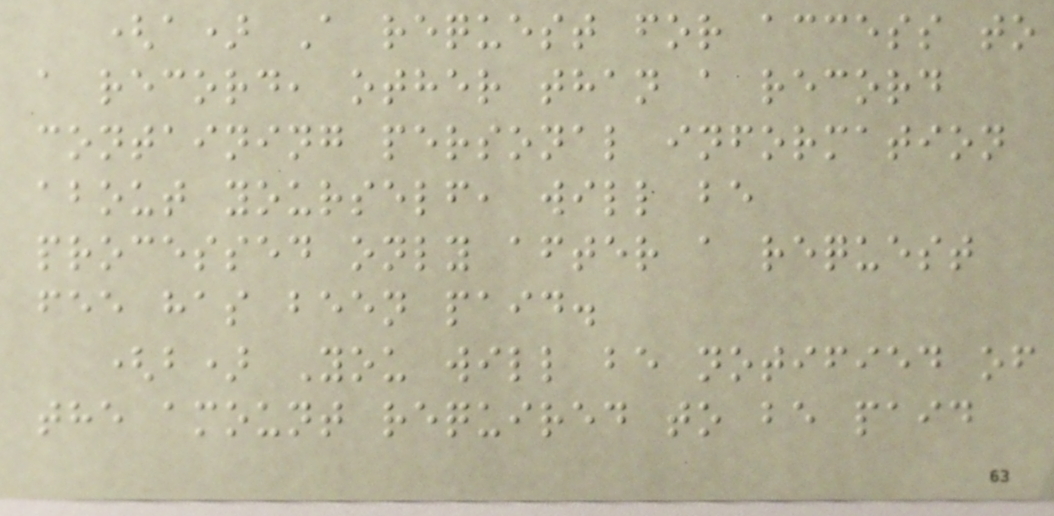(a) A request for access to
a record, other than a record
containing personal information
about yourself, will be
processed only after a request
fee has been paid.
(b) You will be notified of
the amount required to be paid
